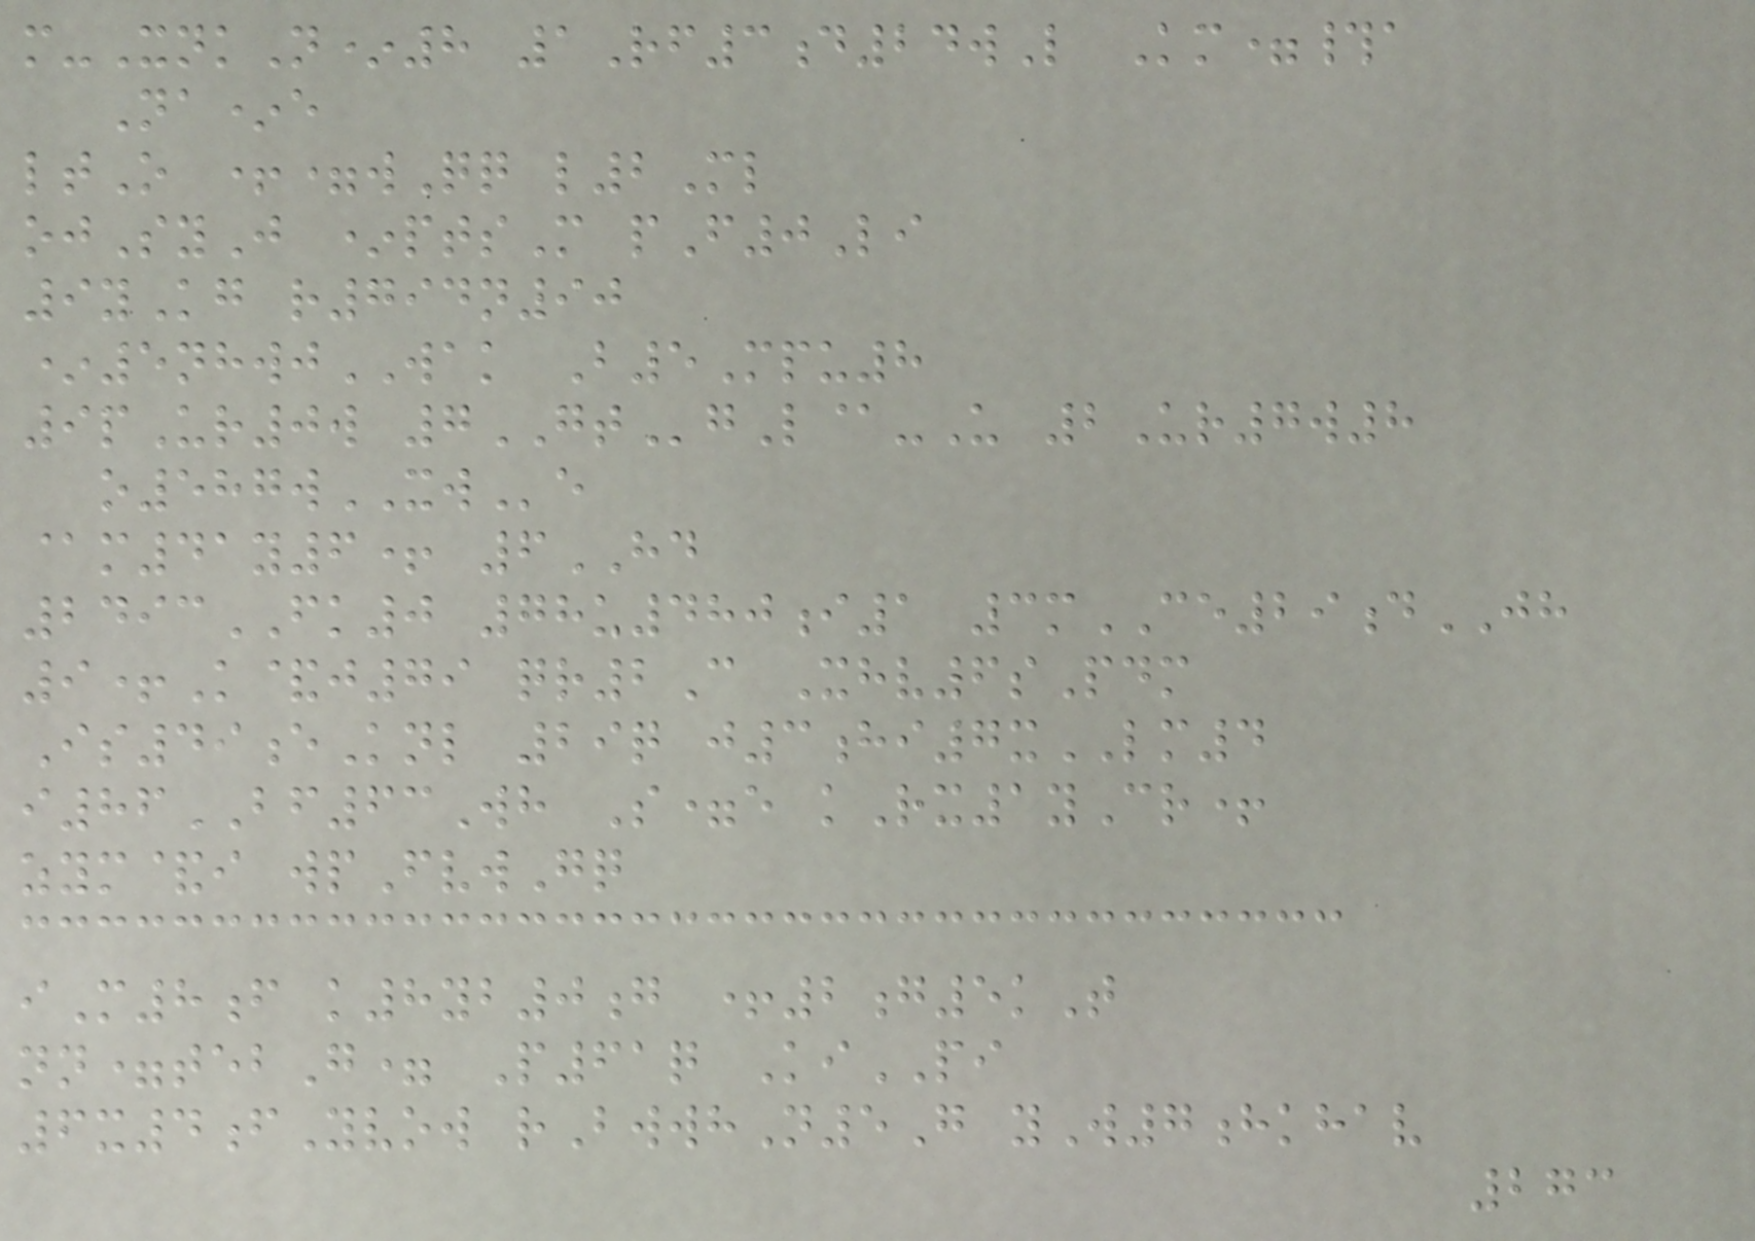m-XnkN*8 1Rf3d24wL Km=#a
Na*e
ltO +=wQq l2Ml
ojSyJ *ptsM pF0Li
9yKg r794n90
*5nhwjWAK B5Mpu8
9pUr0w 7GTgL@-U 2Ur7w8
o587wXWe
@m41y6+ 6HD
2493FK0 78u480i1 3mCE29dJH
9+K&j79 qr2C Xhv6sPdm
Is49eKnl 29q j3hi7xLM4
i86BF63Wh S=e kRx1yCr+
zym&i wpFvwGq
iM8f k8yb0g +2g5kT
nn=tebG= P61q KiPI
6x4fYvow rBwwhN5G yW7hkhav
273
